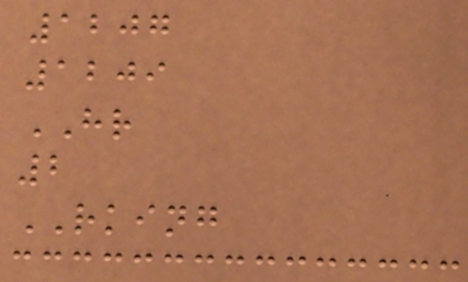1207
1209
HR
2
RKING
